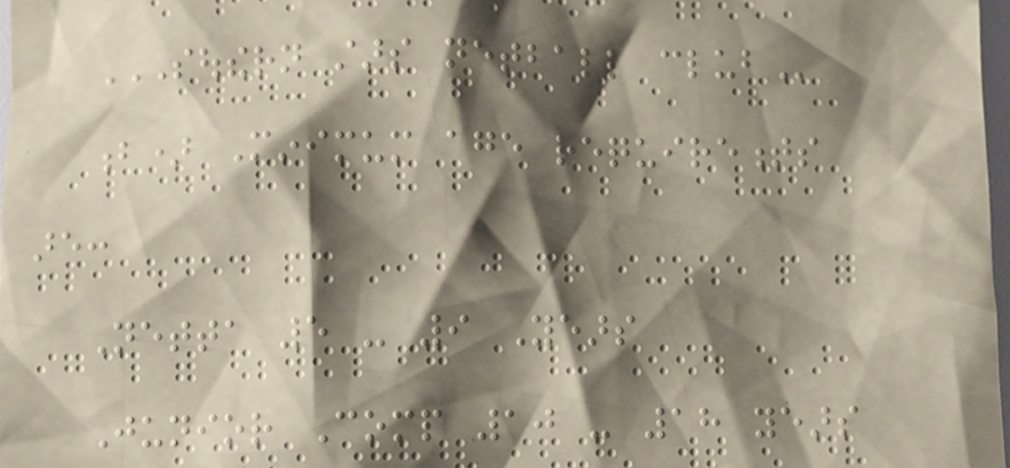SOUTHERN STARS NETBALL CLUB
b) Minimum age requirements
are:
Netta 5 - 9 Years
Junior Comp 10 - 18 years
